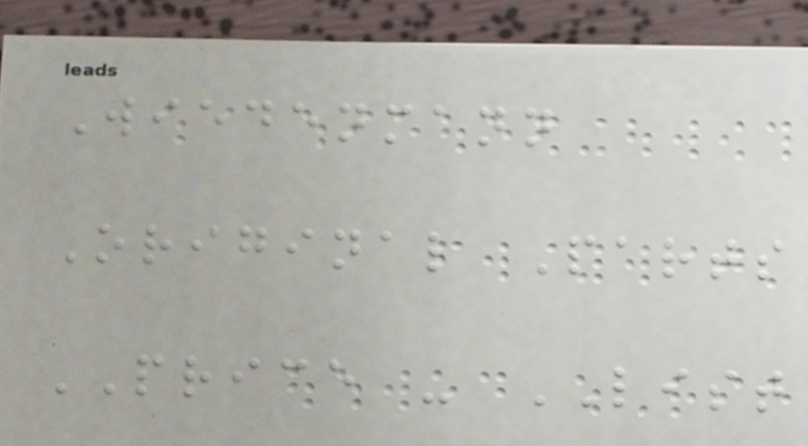Wiedenmann
Original Parts
PRICE - LIST
